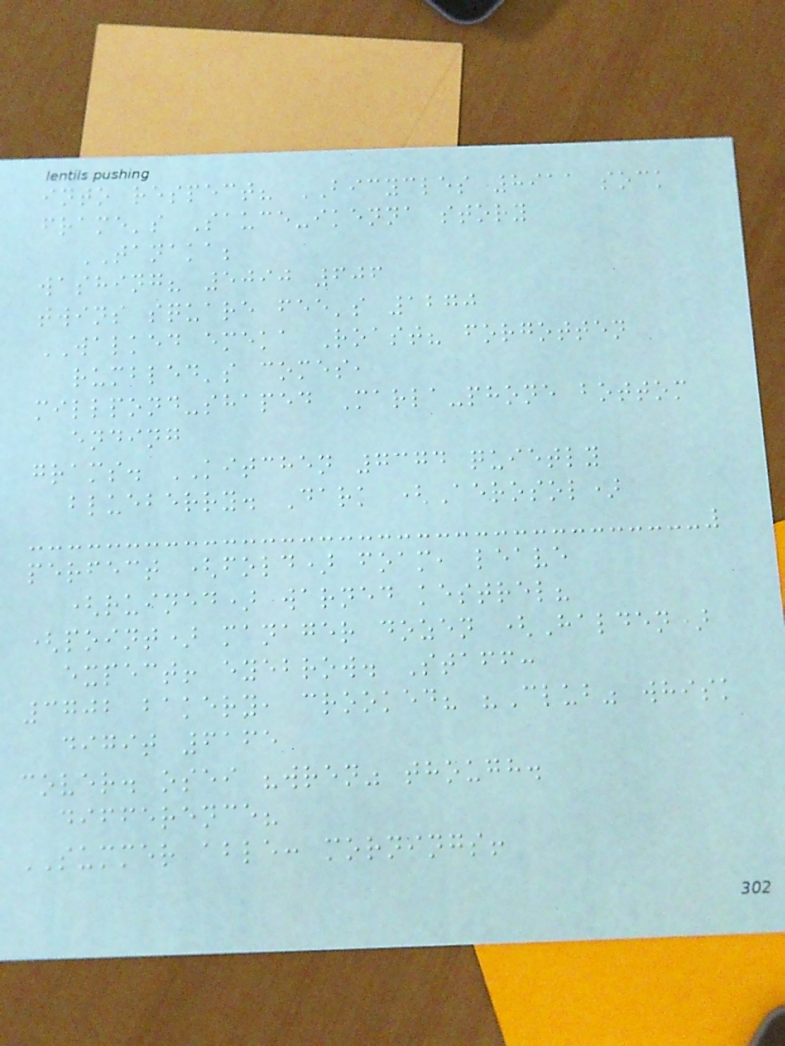into respect? BICYCLES 8911 sock
frame's Sauce-ikenna story
TANAKA;
washing? 5090 606
twins square fee's 1270
WALKED emeka Roast? forgotten
rumbled's comes,
millpond-shaped Marla-phone bottom
ending
grams. KITCHEN 7374 quietly
blueberry. Dark (Aerosol)
perfect (fold) foam, leave
(ruined) warned kestrel?
(point) manager dozen (Halden)
expect! eyebrow. Staff:
3702 bakery, crooked? "Club" whisk
digit 6165
cover. osei "wren" though.
difference?
SUMMER able: mornings!
